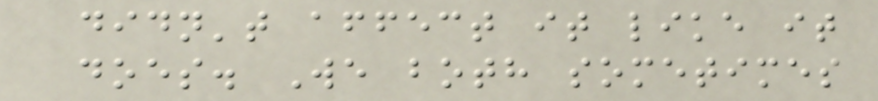didn't affect it like it
does. We both sometimes
